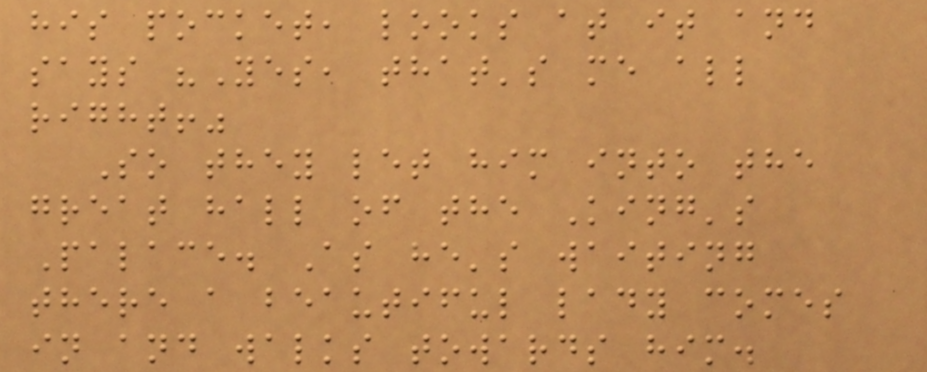his pocket, looks at it and
says "Yes, that's me all
right!"
So they let him into the
great hall of the King's
Palace. As he's waiting
there a beautiful lady comes
in and walks towards him.
